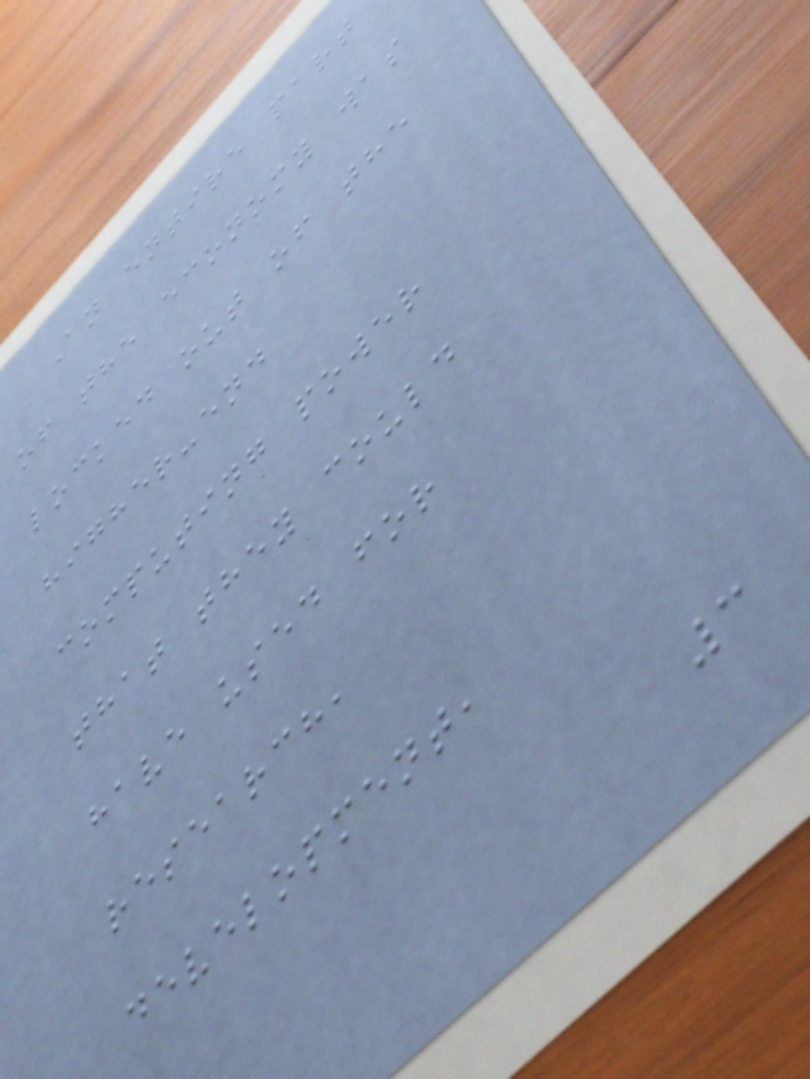An entire part
of the economy was
locked out of the
higher-end
computing power
that they could
have used for
research,
development,
3
